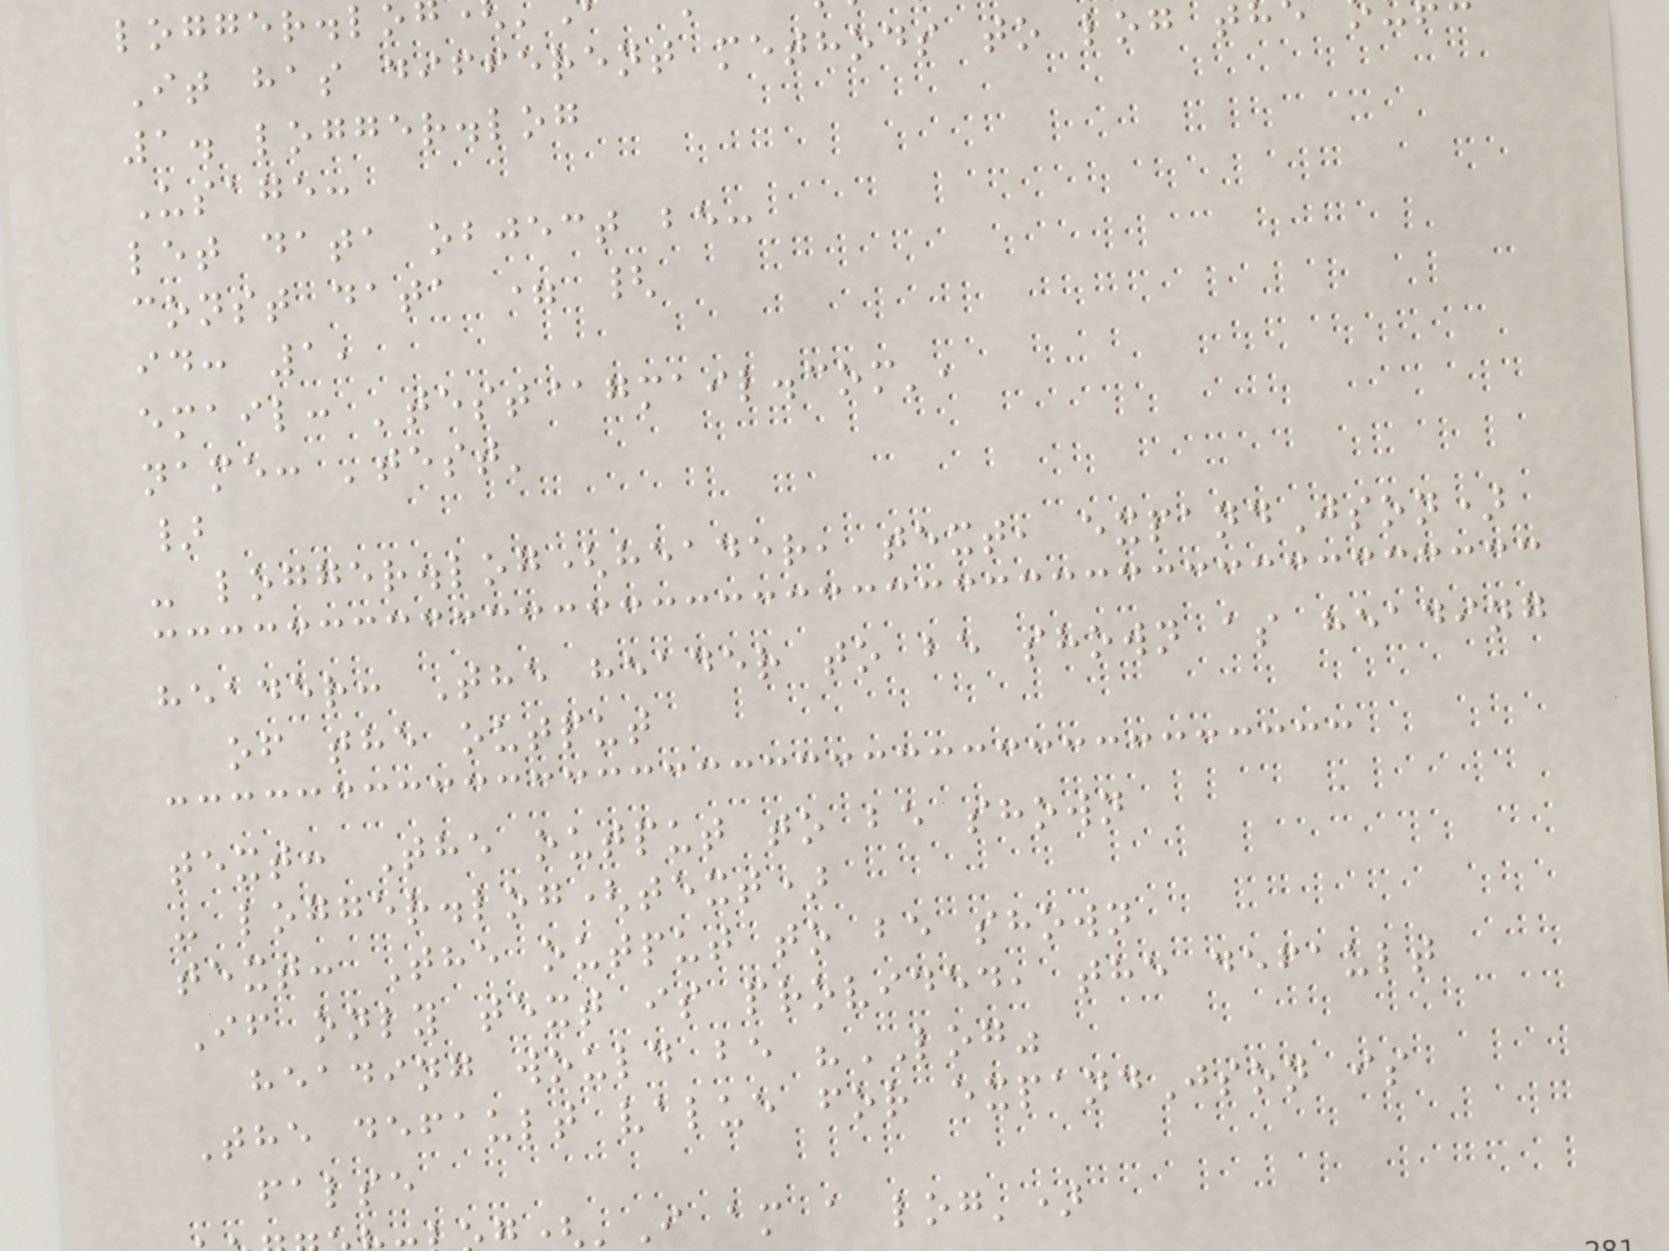logger.lo
It has different methods to log t
1. logger.log
Usage:
let data object be:
const data = {
id: 1,
email: 'test@gmail.com',
name: 'test'
}
- logger.log(header, text, expandJson)
header: The header to be shown as heading
of the output
text: The output to be shown
- logger.log(text)
text: The output to be shown
If only text is provided, the default
heading would be "LOG"
The default value for expandJson is
false
'I am a log')
